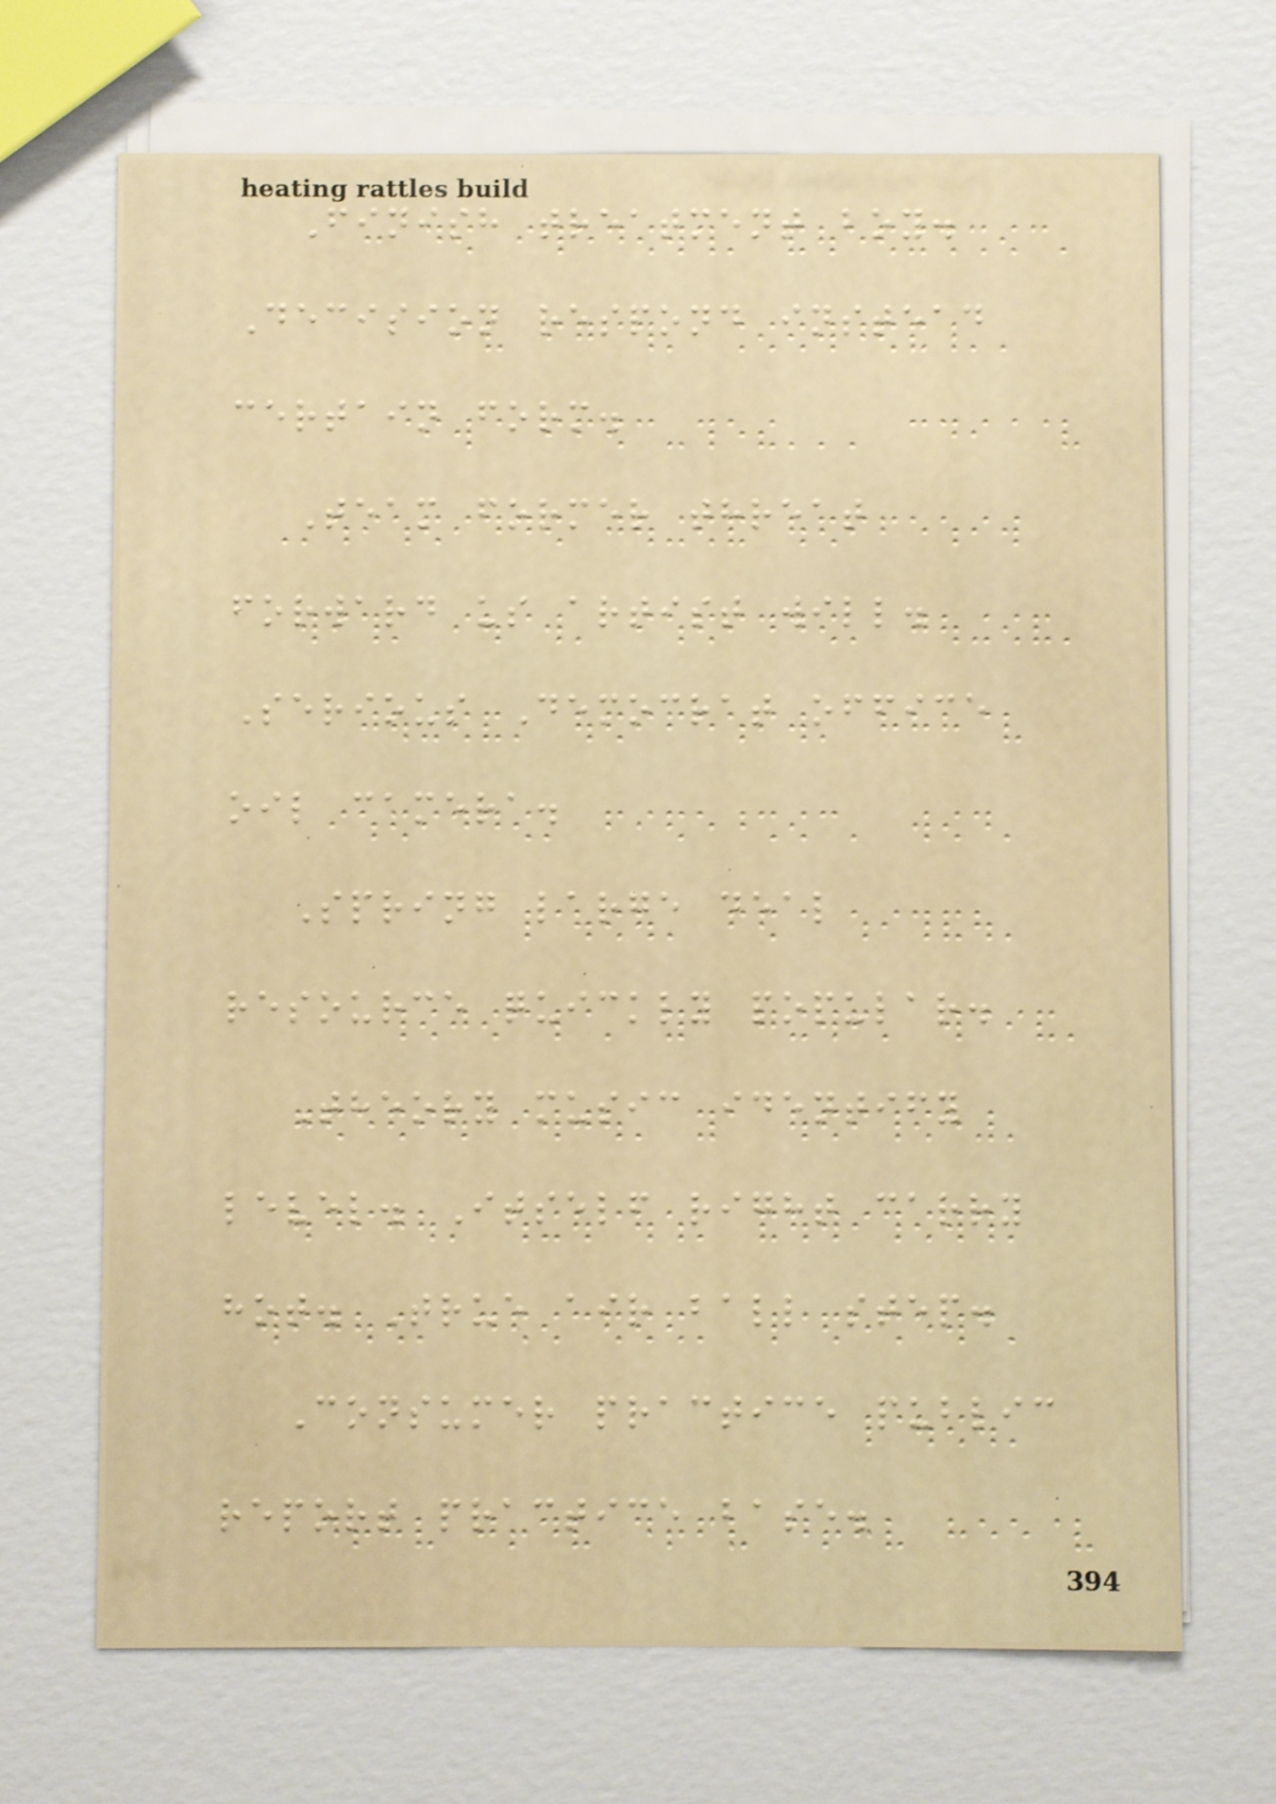Finish treatment boy.
Decision respond instead
certain form.
Team former threat
forward us artist will.
Serious Democrat office
oil camera.
Spring large deal
resource quickly popular.
Theory music identify
level. Itself right carry
hot. True air ball step.
Consumer practice public
report practice base.
